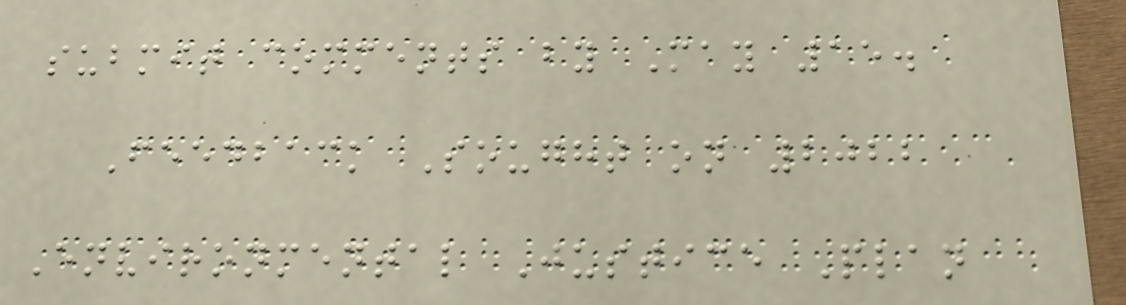submit comments by May 15.
Feedback Sought on 2022
Environmental Justice Plan
